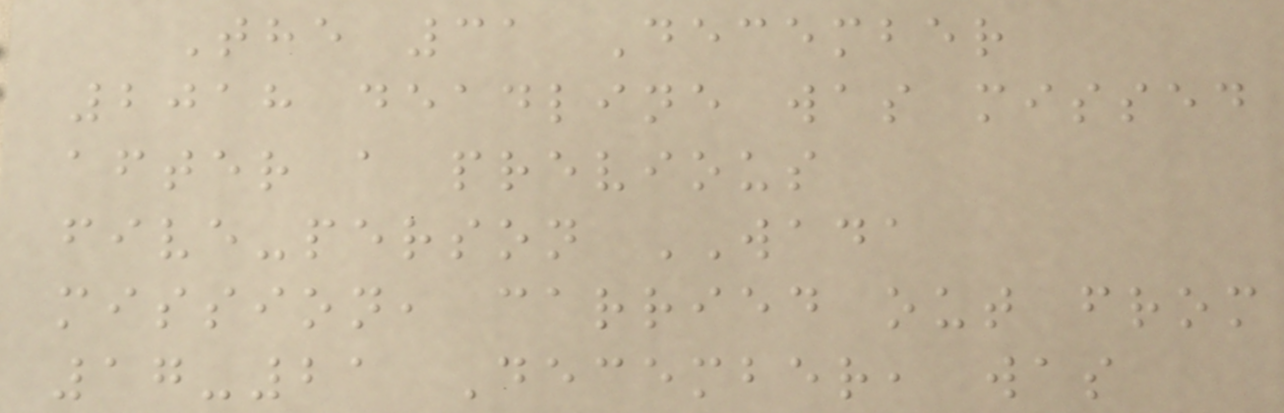The 31 December
2018 deadline was missed
after a previous
five-person WADA
mission, carried out from
17-21 December, was
